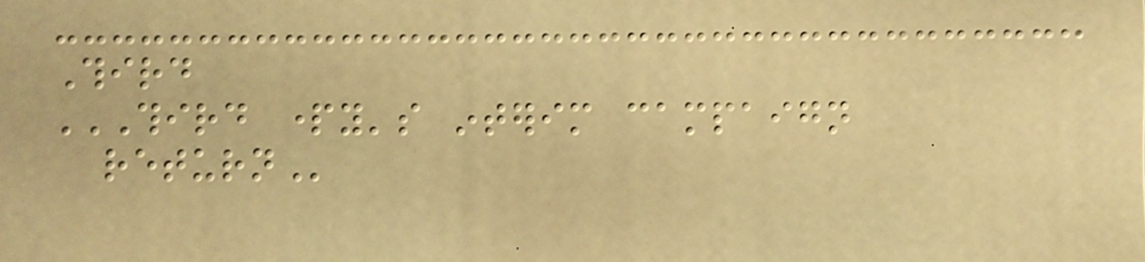Third
THIRD PARTY'S INTERIM CAMPAIGN
RETURN
